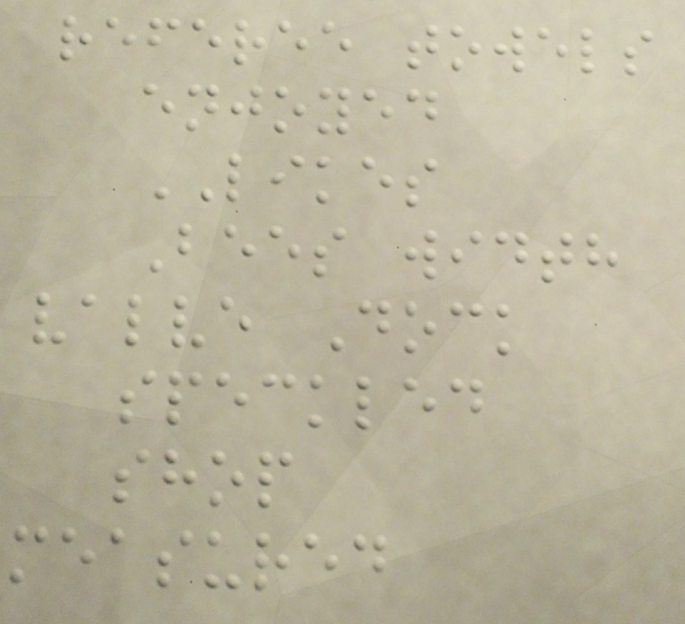referee towels
enjoyed
LIKES
Bees width
valve Dock
speckled
shop
measured
